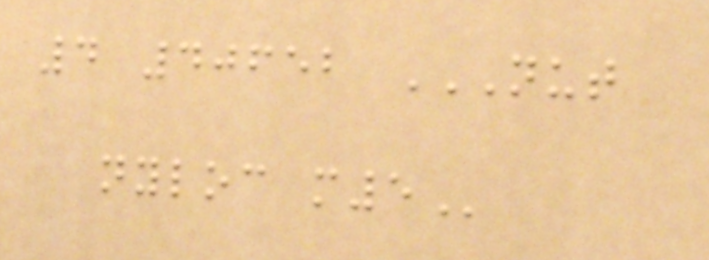4 40652 NUT
NYLOC M5
